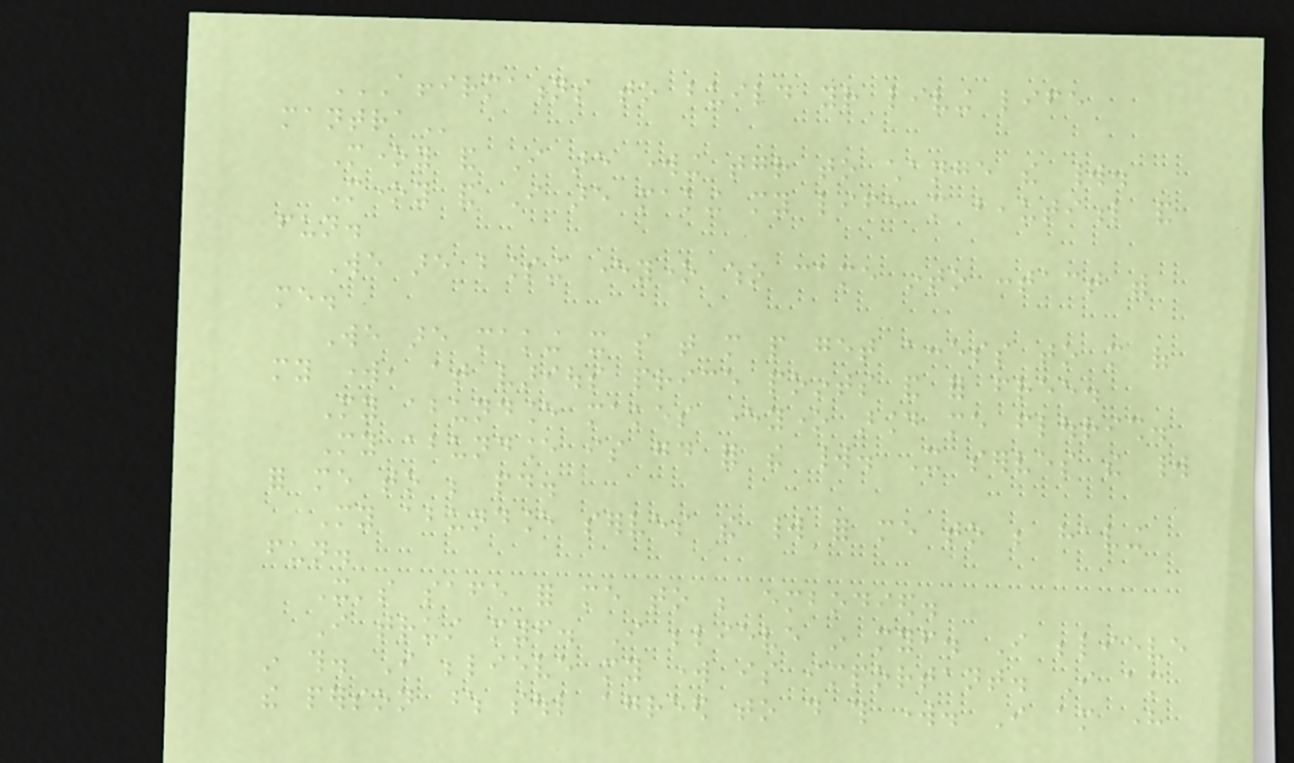AFFIRMATIONS TO BUILD YOUR LIVING LIFE
MANTRA
Money and I are working together to change the world.
Money and I are making my life more beautiful and
fun.
We are blessing everyone who came into contact with
me.
We are making it so that more people get access to more of
my work, at various price points and for free.
My abundance makes everyone around me flourish.
My abundance is good for the world. It serves the world
for me to be paid.
My abundance serves the world for me to be having
fun.
It's safe for me to be embodied.
I trust myself. I believe in myself. I believe
in this. I believe my work is important. I am
the person whose soul agreed to do this work. I am here
